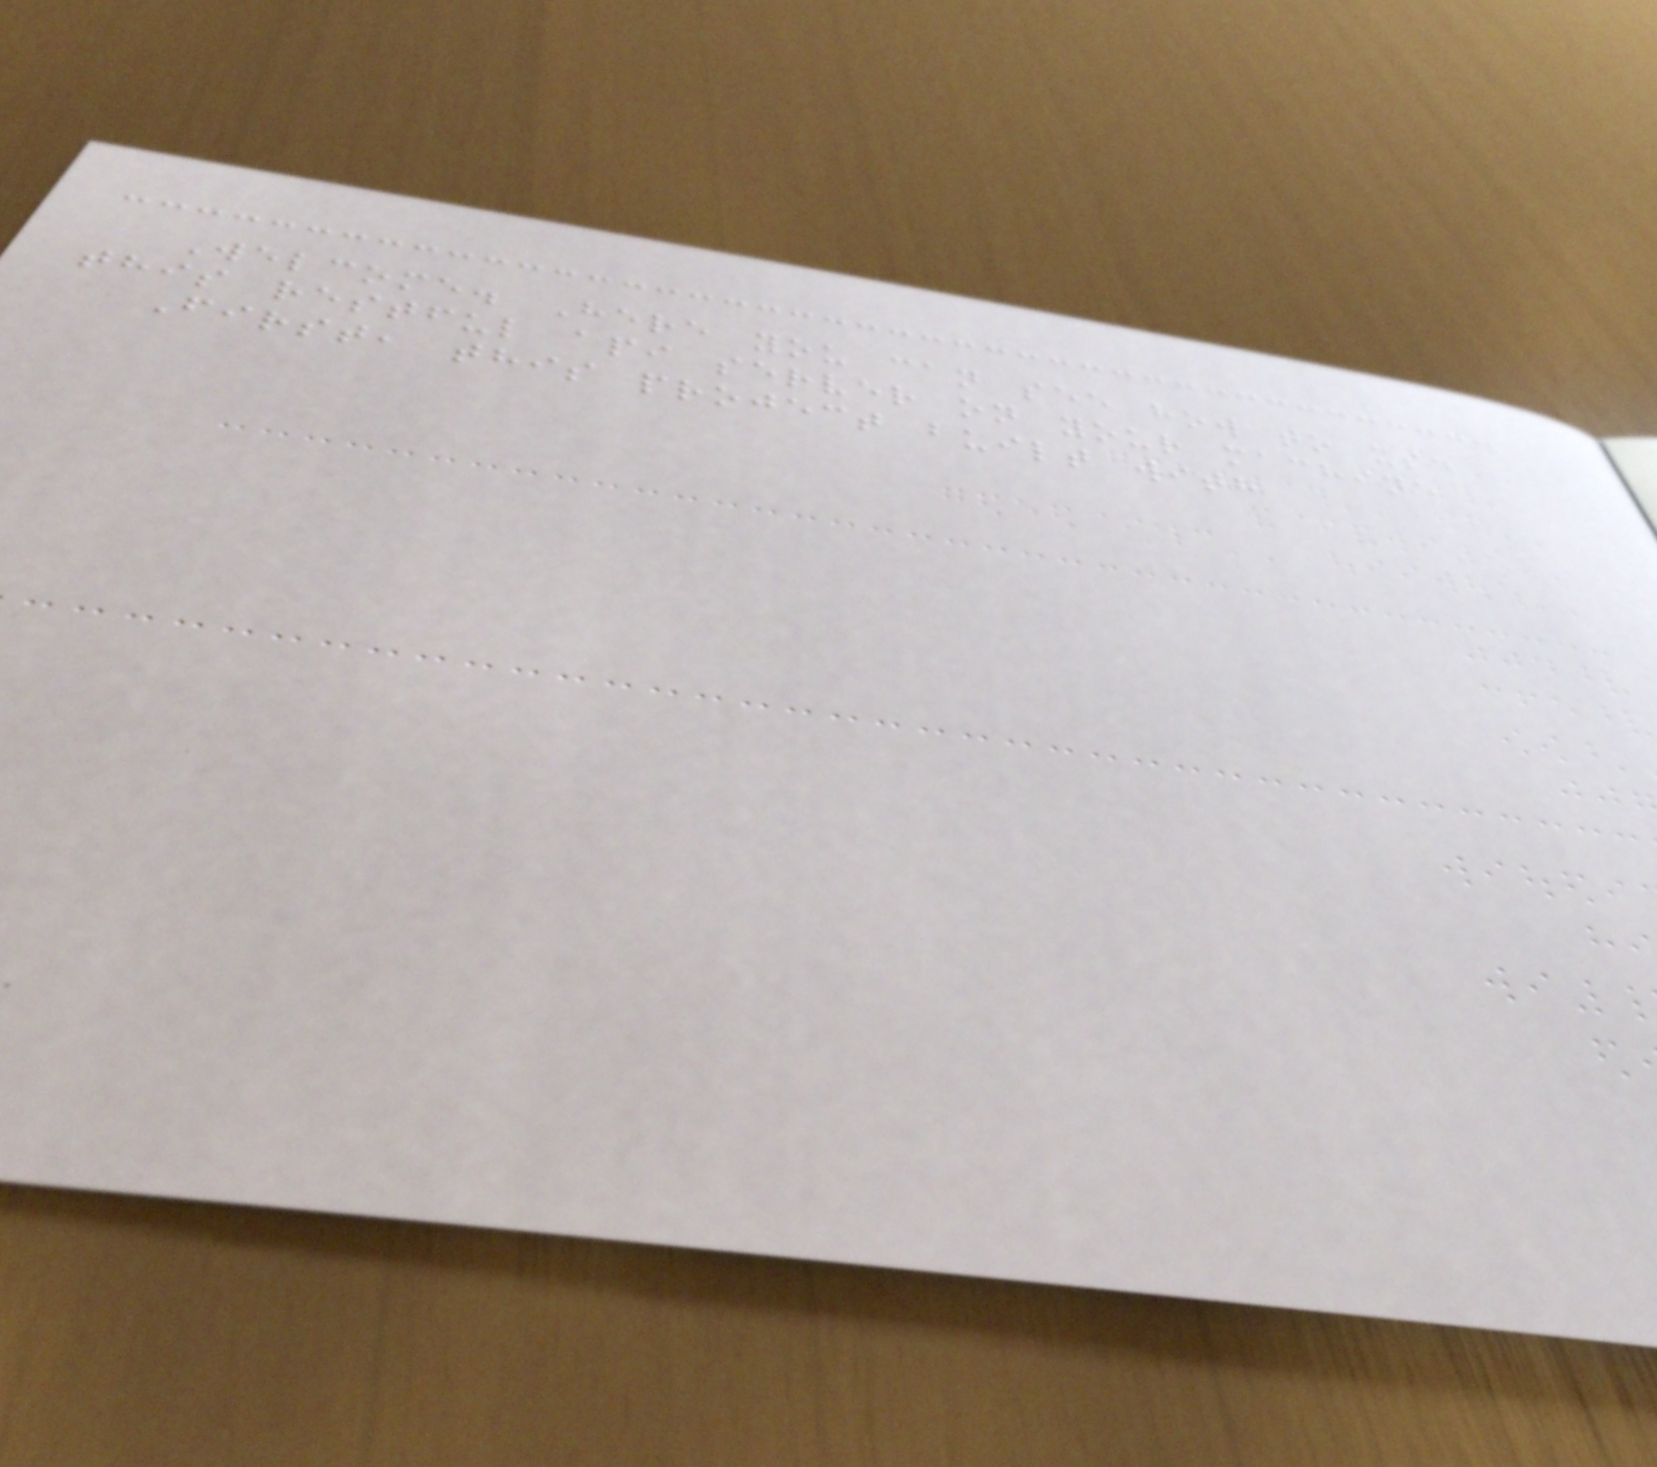Welcome. Here you can see how to use
this restful api server on your machine
First, this project built with
